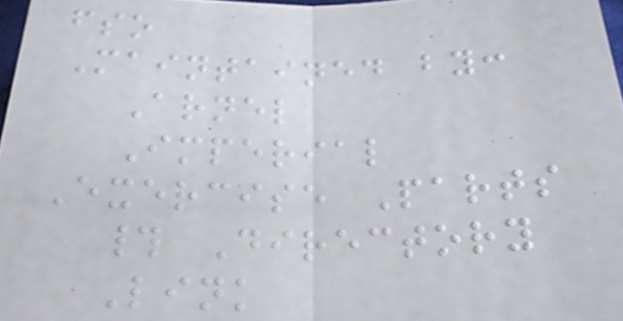fso
Maintained by:
Arnel
Imperial
Exercise Parts
# Directory
Link
